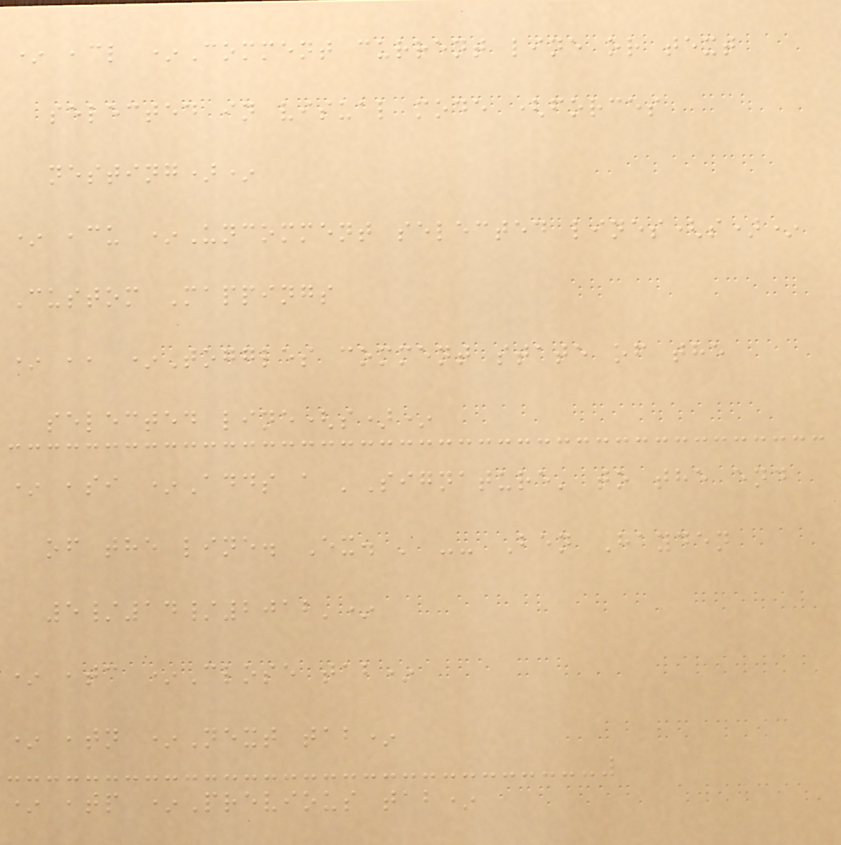* ,cl *Comment current line or text
selected in visual mode (forces
nesting)*
* ,cu *Uncomment selected lines(s)*
Custom Mappings
* ,, *Toggles comment state of the
selected line(s)*
* ,si *Adds a 'Signature' to the end
of the line. Ex. ' -- Ben Hayden
5/14/2012'*
* ,tc *Close tab*
* ,tn *Next tab*
* ,tp *Previous tab*
